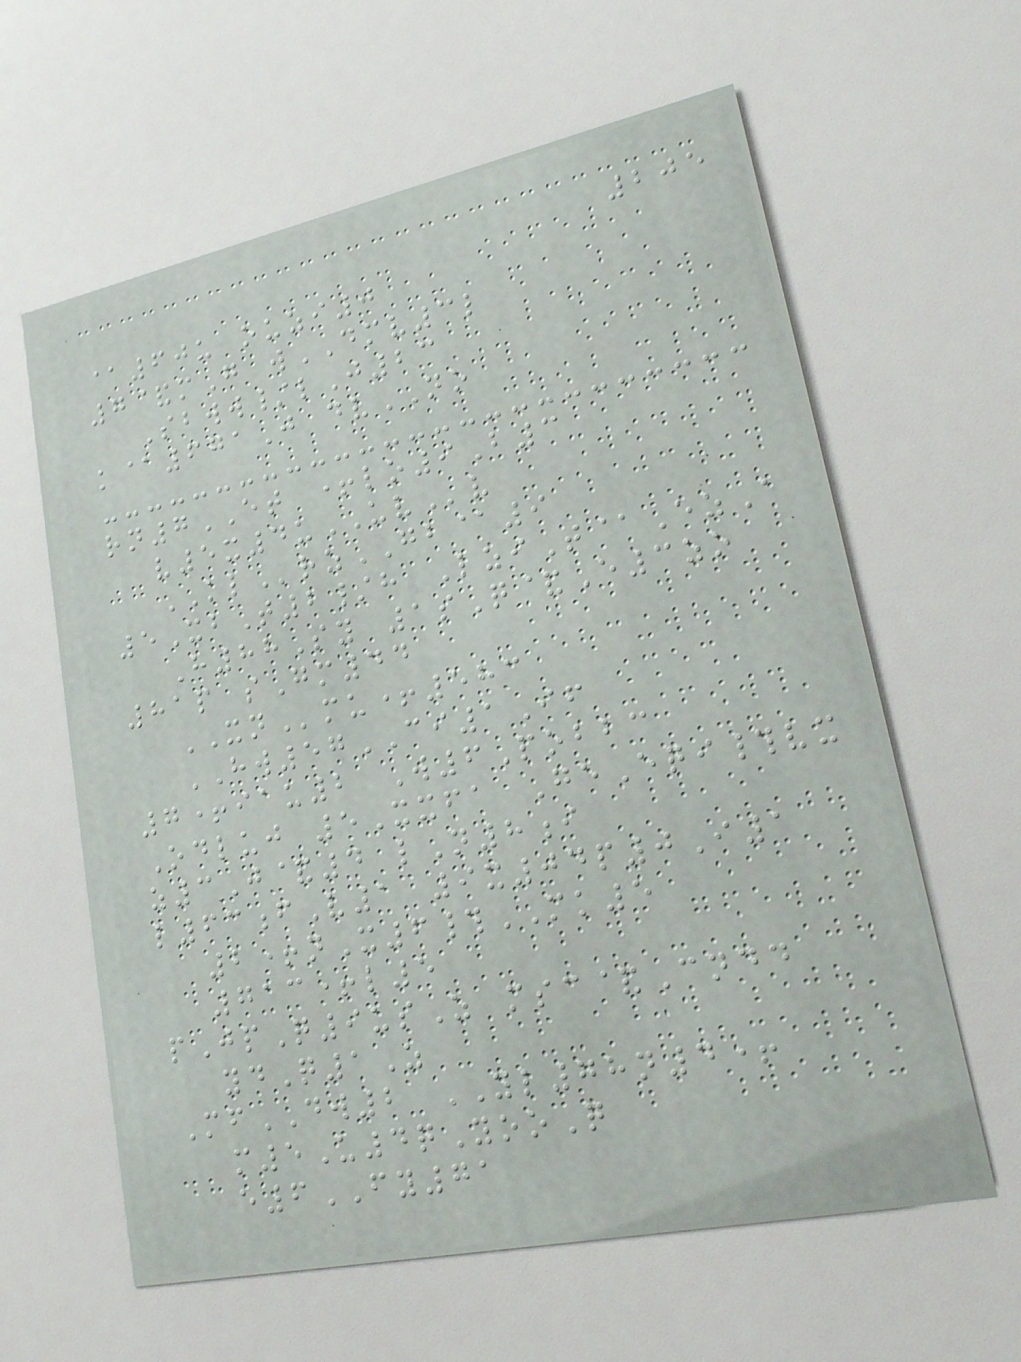205
@60u ouzi0
7&mG wDMV3l
Sbww/lJ23
k@671J dvNO
rn7ET +lo9B3
v5x4uUVv
KLrzGB@9
5XbT2/h LziT@EzA
H88Sy 1sQ&E3zo
81p sGm44
XNmu+583
HW57CI1If
7+iau2 W6Pobbc
Odluj 5Xxfa GeEqi#vx
z3J&4 lN8i
l63fV1 9x04p0I1
2+nX6#MK5
713+l5
pJpQ9usZ msc&Cndd
ydQ1Z
MfDW2 YL78n4+
m5U4qYooQ
e6FY71
